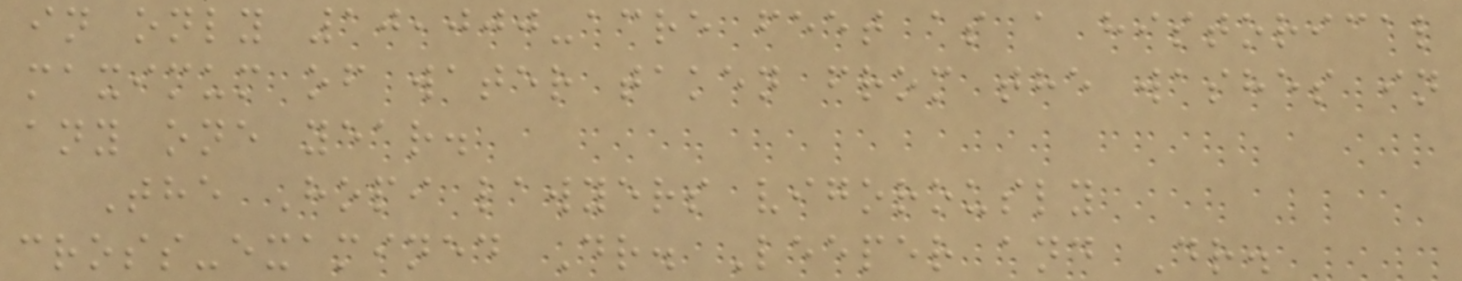in only 10,000-acre feet as a historical
maximum of water taken from the washes in
any one year.
The Hopi lawyers vigorously
cross-examined Dr. Leeper and Dr.
